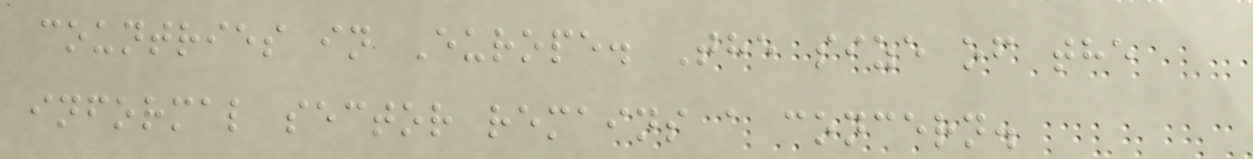countries in Europe. The size of the
informal sector remains a concern.
